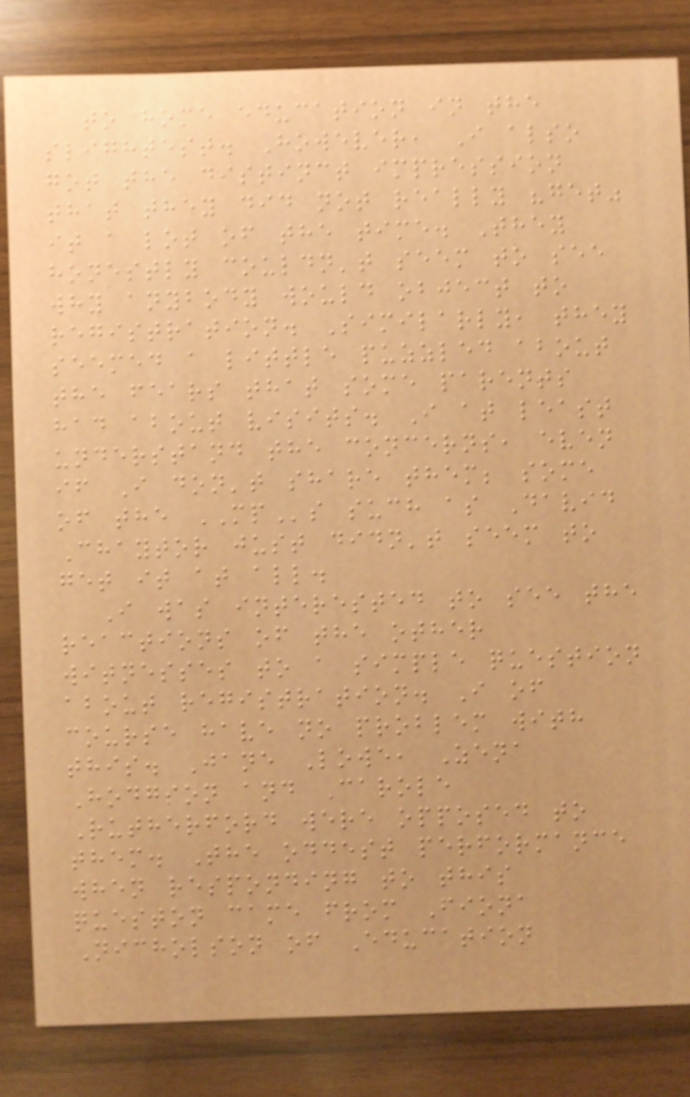to home education in the
slightest. However, I also
got the distinct impression
that they did not really "get"
it a lot of the time. They
honestly couldn't seem to see
why anybody would object to
registration. Similarly, they
seemed a little puzzled about
the fears that some parents
had about visits. I at least
understand the concerns, even
if I don't share them; some
of the MPs such as David
Chaytor just didn't seem to
get it at all.
I was interested to see the
reactions of the other
witnesses to a simple question
about registration. I of
course have no problem with
this. Jane Lowe, Zena
Hodgson and Carole
Rutherford were opposed to
them. The oddest performance
when responding to this
queston came from Fiona
Nicholson of Education
